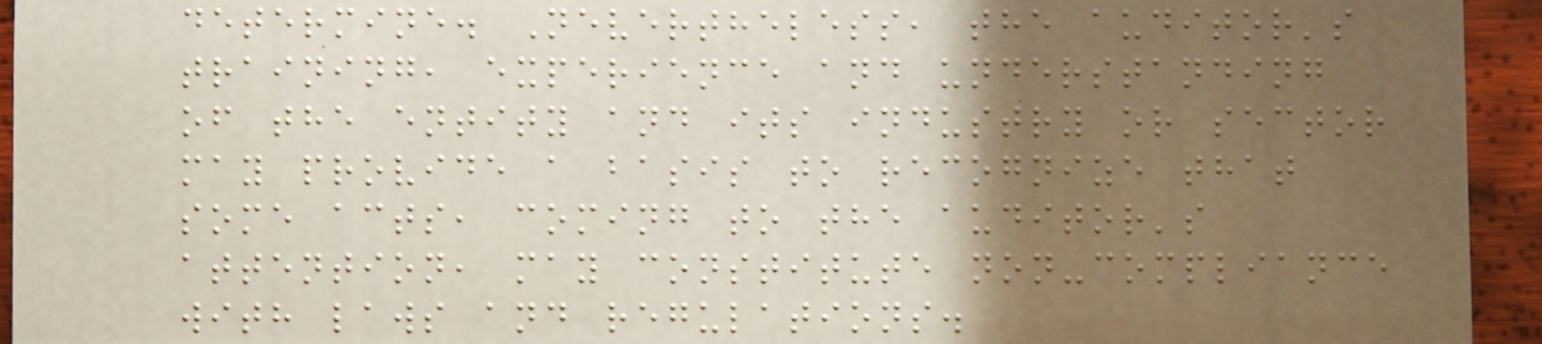determine. Nevertheless, the auditor's
training, experience and understanding
of the entity and its industry or sector
may provide a basis to recognize that
some acts, coming to the auditor's
attention, may constitute non-compliance
with laws and regulations.
